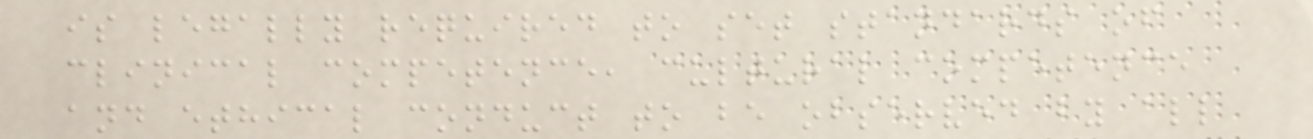is legally required to set standards of
clinical competence, cultural competence
and ethical conduct to be observed by all
